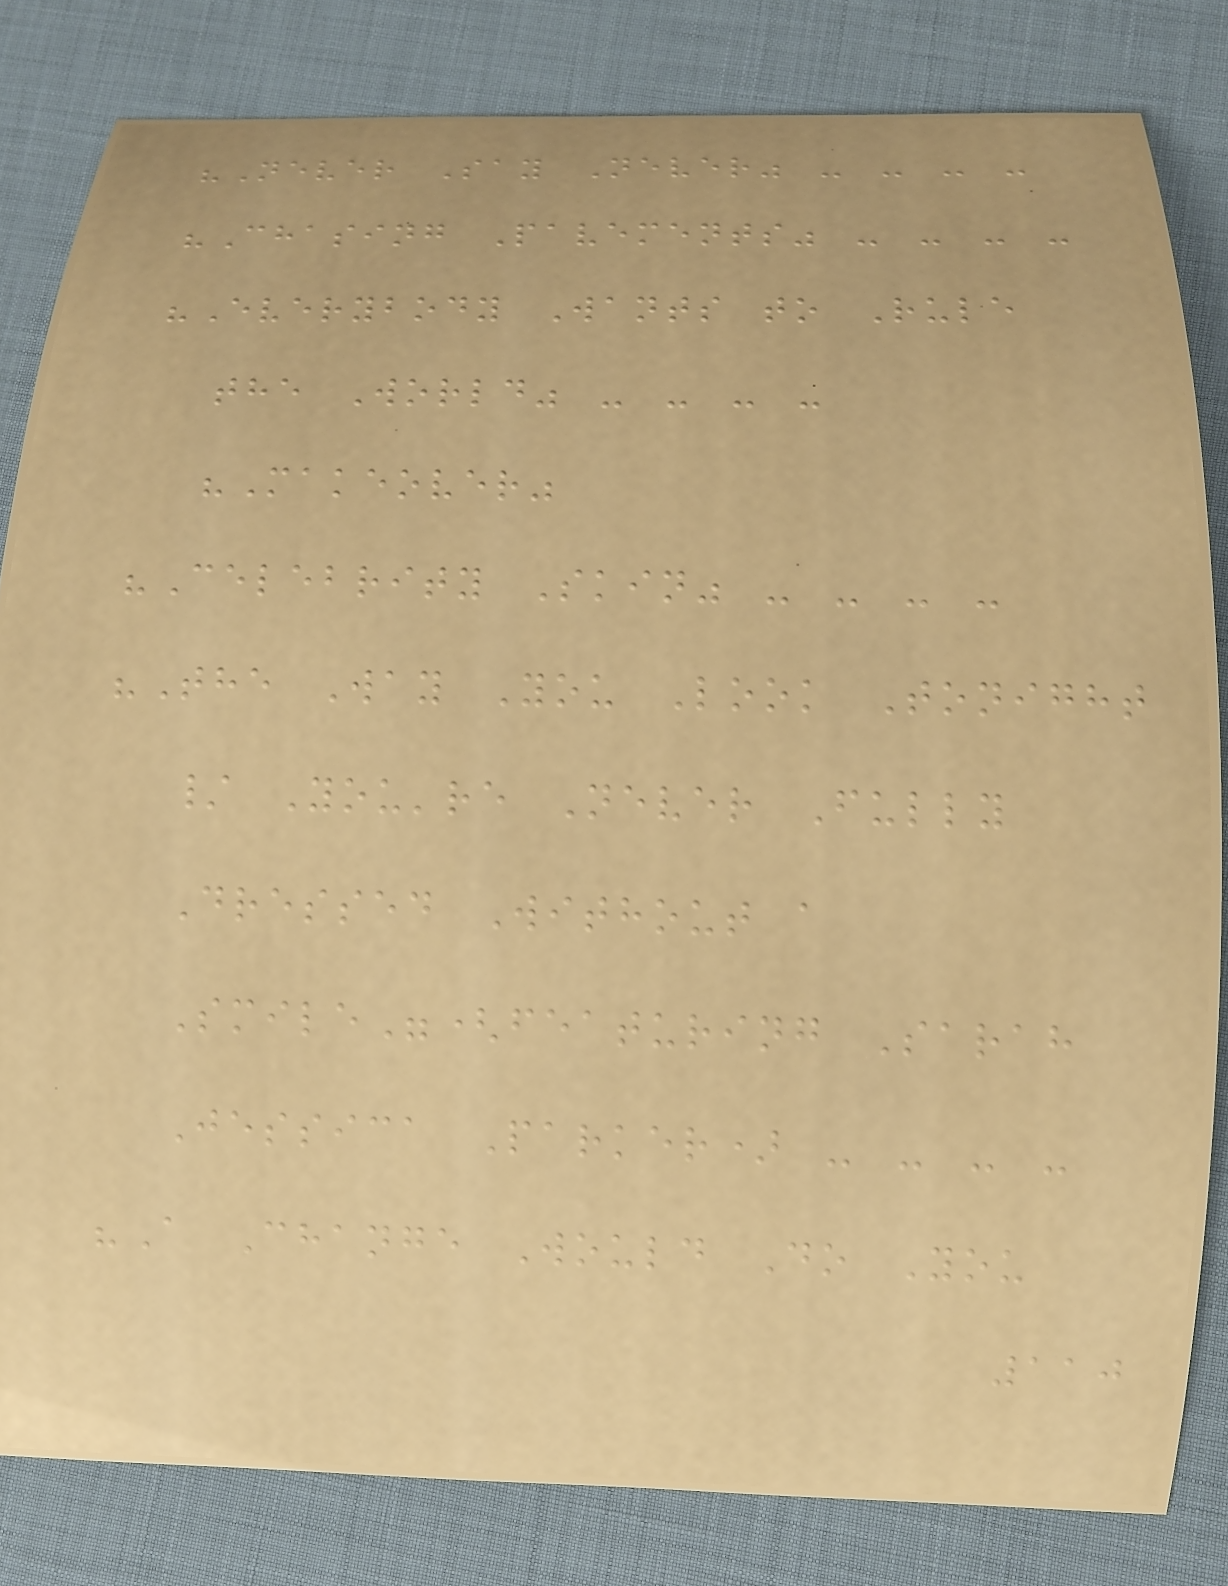"Never Say Never" - - - -
"Chasing Pavements" - - - -
"Everybody Wants to Rule
the World" - - - -
"Makeover"
"Celebrity Skin" - - - -
"The Way You Look Tonight
/ You're Never Fully
Dressed Without a
Smile"(featuring Sarah
Jessica Parker) - - - -
"A Change Would Do You
110
